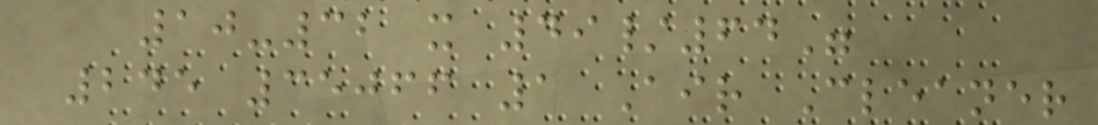10-32 x 49/64"
245 35066 1 Air Cleaner
